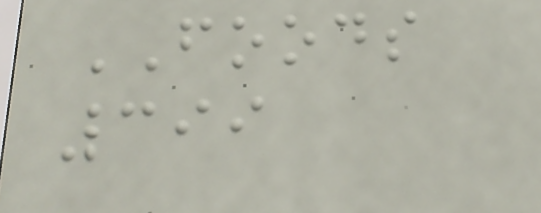FOODS
399
